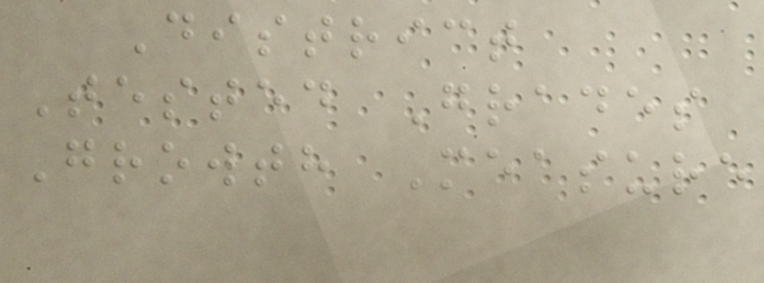District
Tested Grades
Growth Measure
